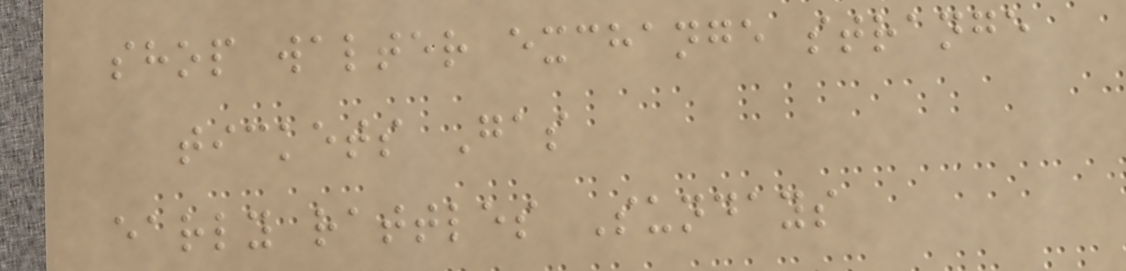shop walter exchange strange
tickets Gas
early rattles Sundays
